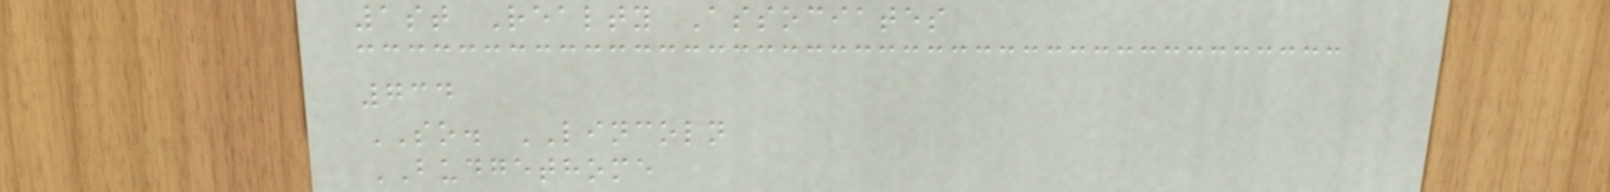1st Realty Associates
734
SO. LINCOLN
BUDGETHOME
